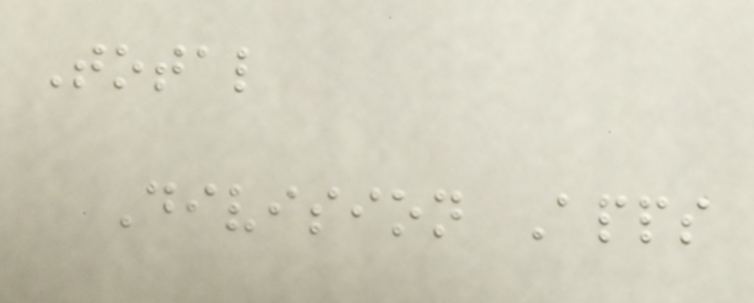Total
Division Apps
